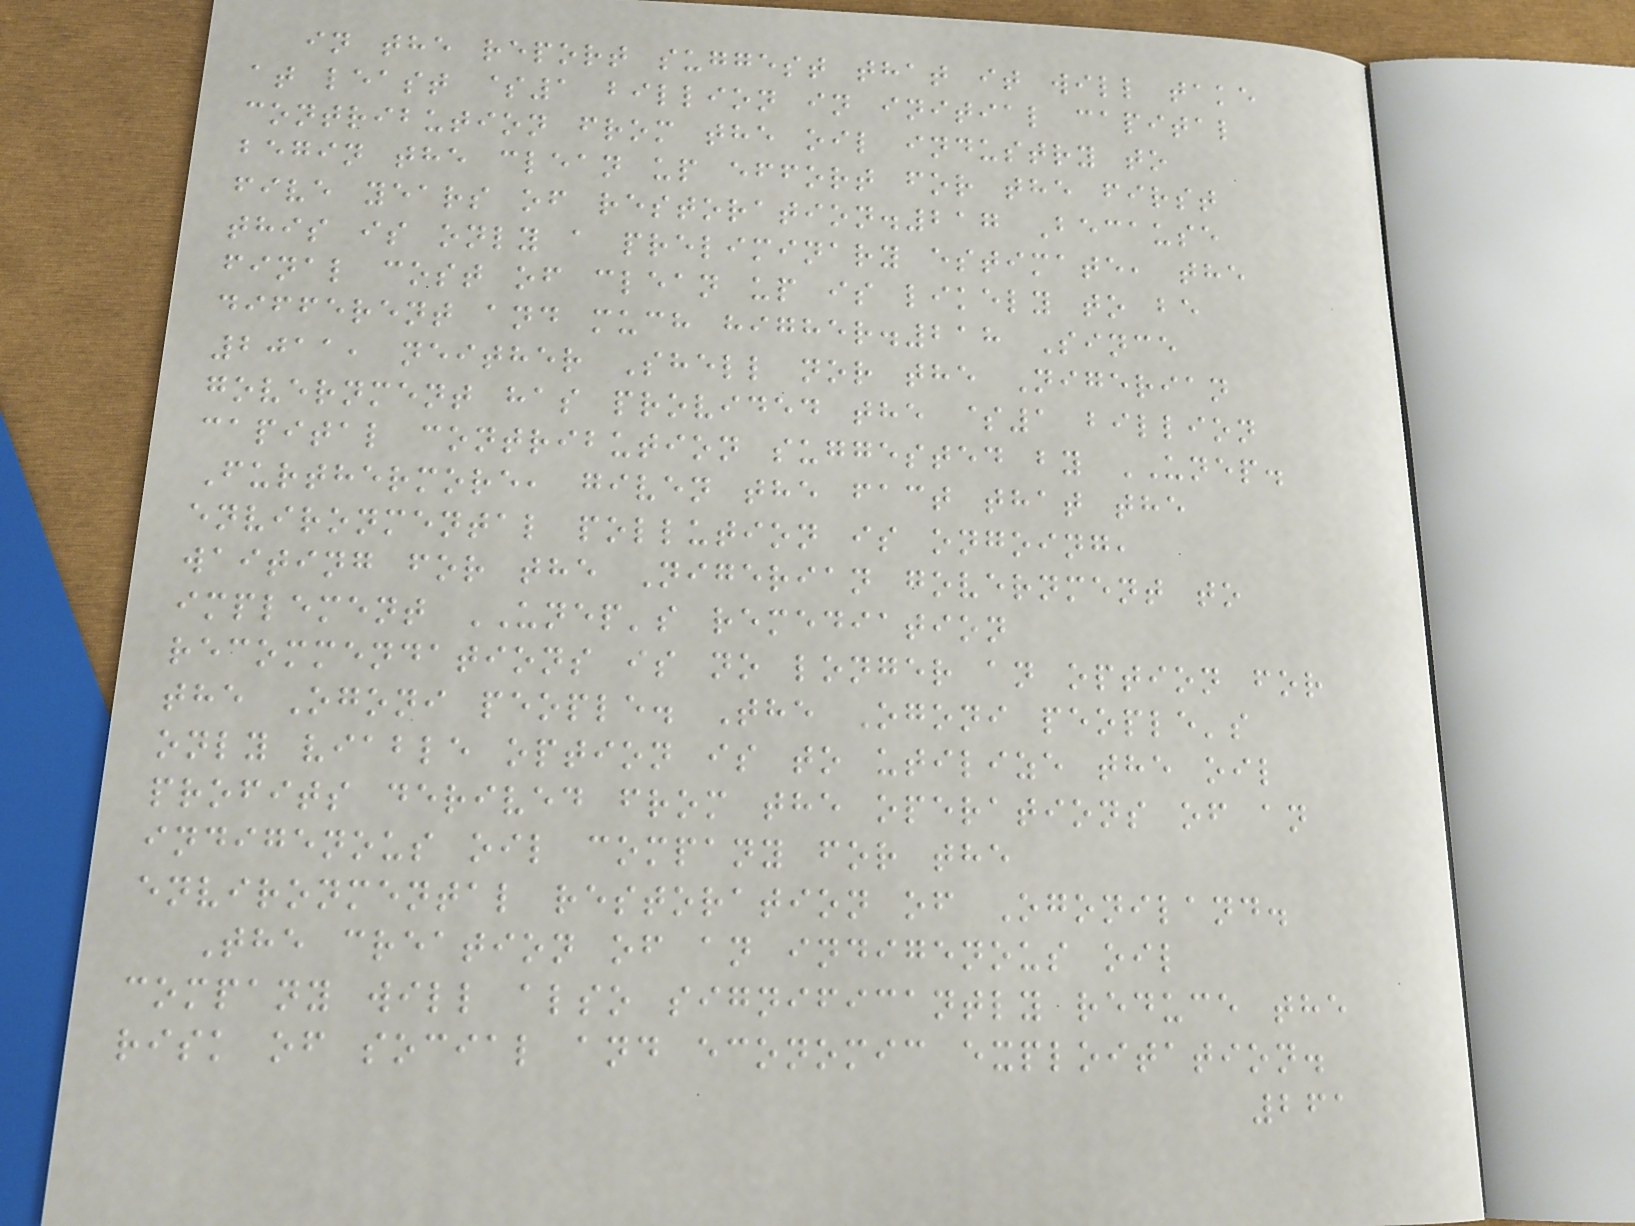in the report suggest that it will take
at least $1 billion in initial capital
contribution from the oil industry to
begin the clean up effort for the first
five years of restoration.217 Because
this is only a preliminary estimate, the
final cost of clean up is likely to be
different and much higher.218 Since
2011, neither Shell nor the Nigerian
government has provided the $1 billion
capital contribution suggested by UNEP.
Furthermore, given the fact that the
environmental pollution is ongoing,
waiting for the Nigerian government to
implement UNEP's remediation
recommendations is no longer an option for
the Ogoni people. The Ogoni people's
only viable option is to utilize the oil
profits derived from the operations of an
indigenous oil company for the
environmental restoration of Ogoniland.
The creation of an indigenous oil
company will also significantly reduce the
risk of social and economic exploitation.
261
